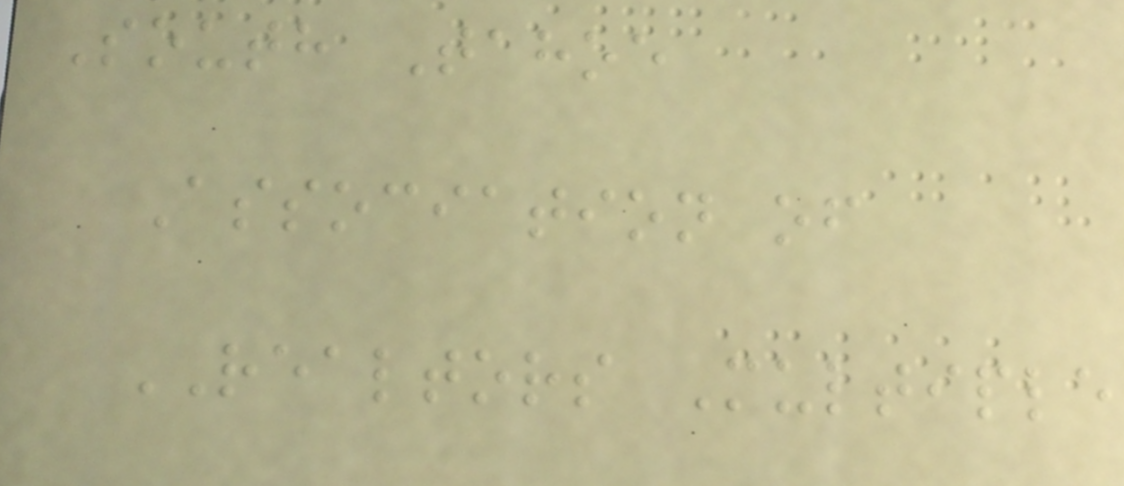South Tahoe
Association of
REALTORS Multiple
